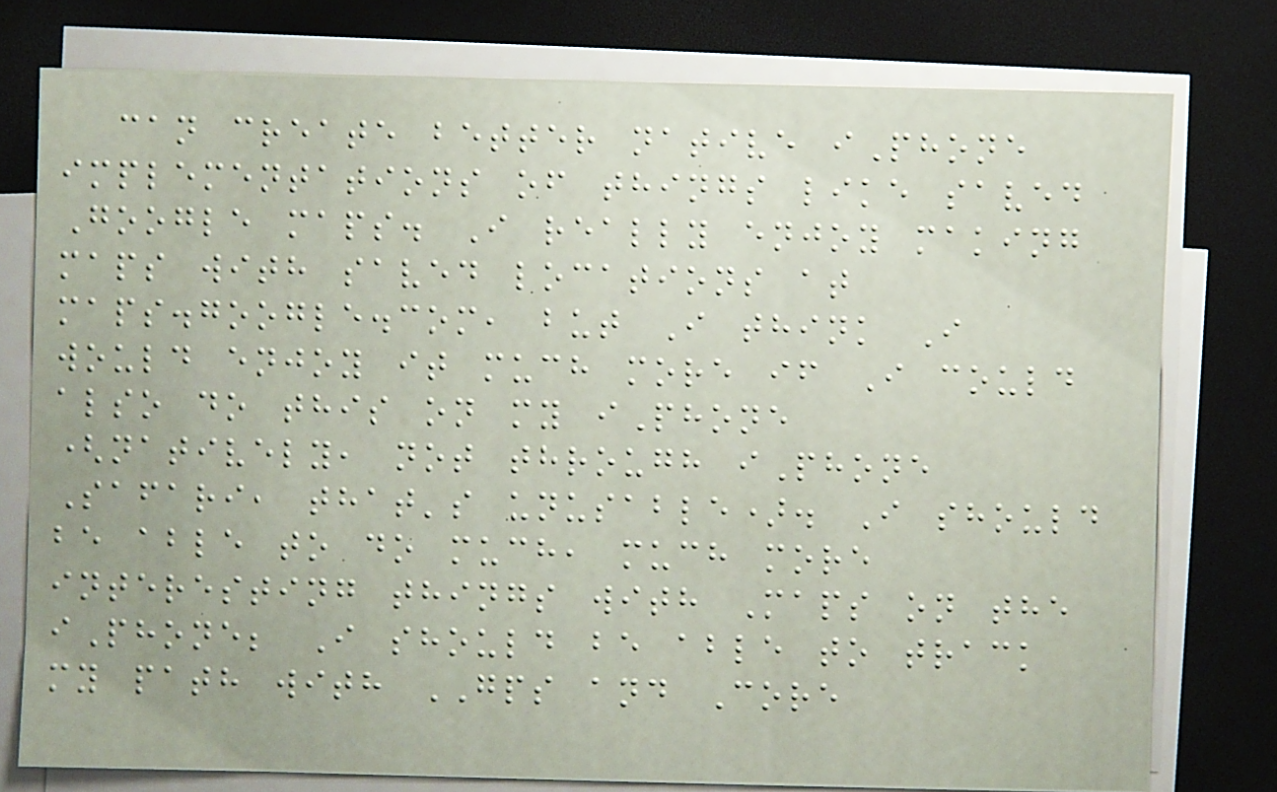can create better native iPhone
implementations of things like saved
Google maps. I really enjoy making
maps with saved locations at
maps.google.com, but I think I
would enjoy it much more if I could
also do this on my iPhone
(natively, not through iPhone
Safari, that's unusable). I should
be able to do much, much more
interesting things with Maps on the
iPhone; I should be able to track
my path with GPS and Core
